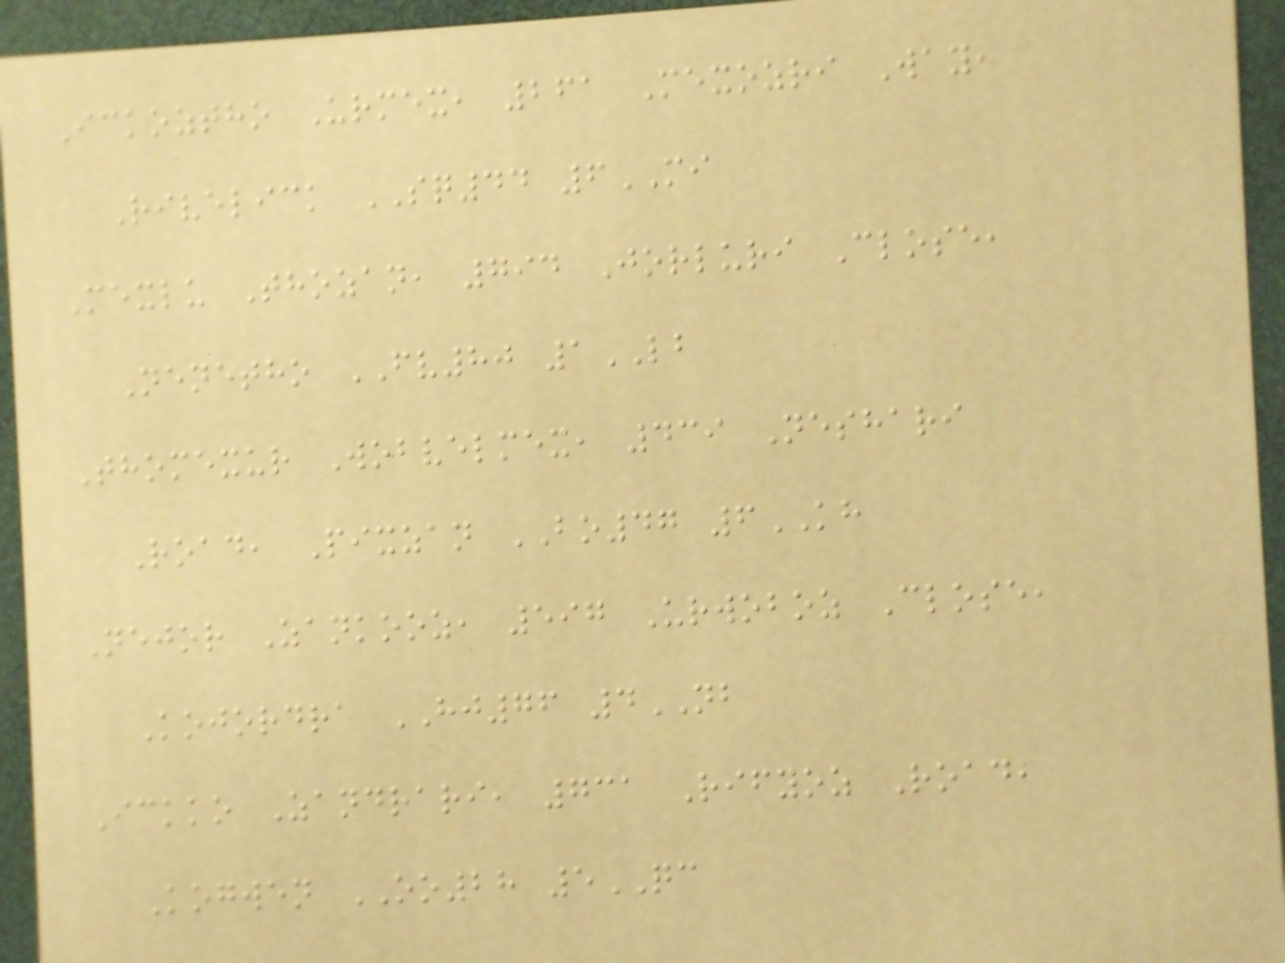Ickoztho Urmex, 261 Mexozri Way,
Rivelick SQ44 6MI
Mexlu Thozan, 794 Jorluri Close,
Nenetho FV80 1LB
Thomexur Wobvelmex, 439 Neshari
Road, Pixzan BO47 6KH
Nejor Zankooz, 597 Urwoboz Close,
Kojordra HJ76 4NB
Ickko Zandrari, 731 Rifyoz Road,
Kogwen OO28 5QC
